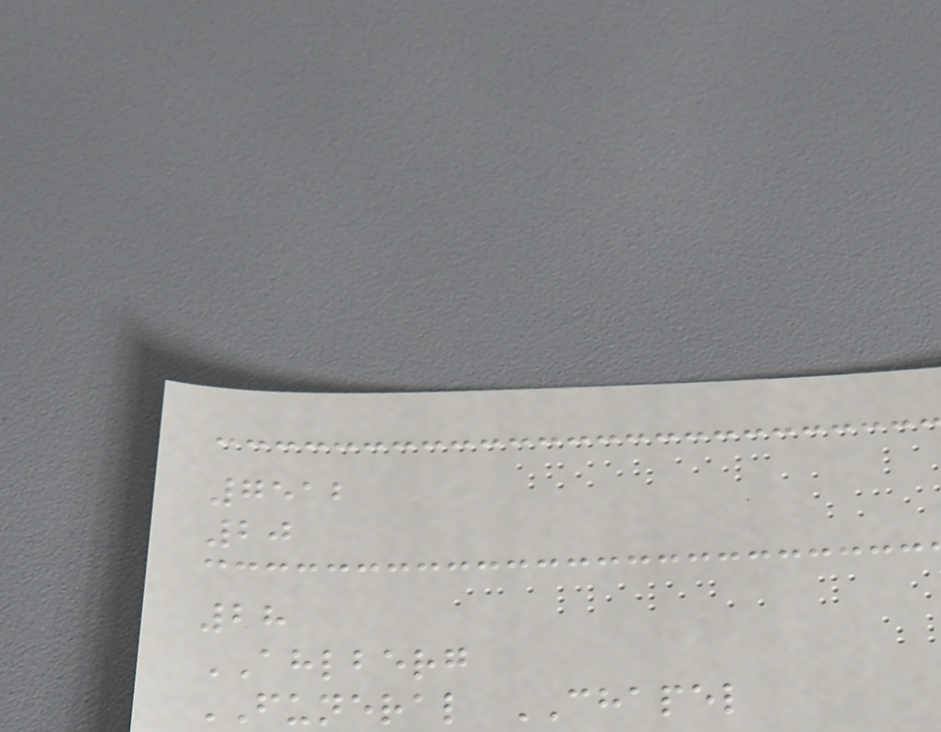7512
20
28
AHLBERG
FUNERAL CHAPEL
